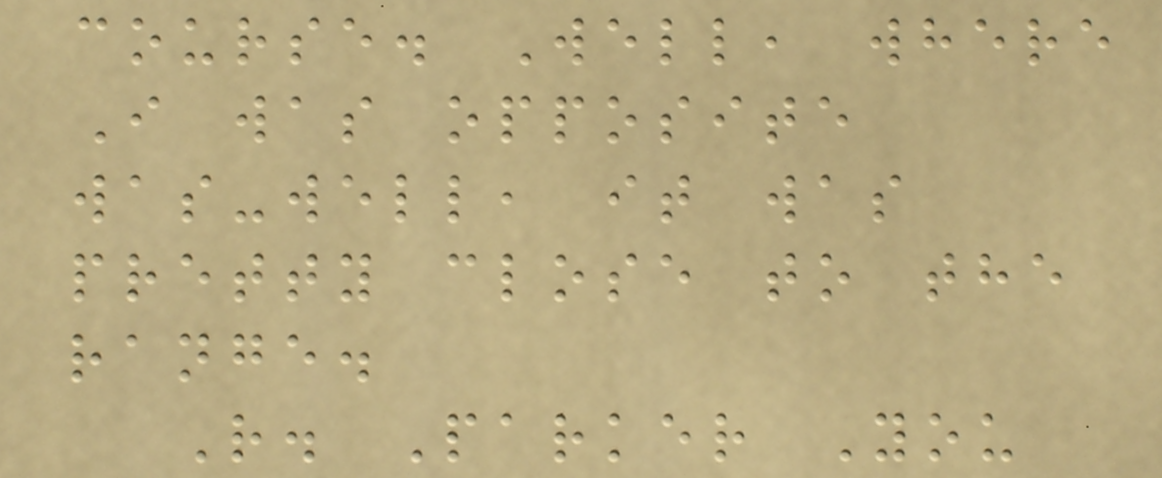course. Well, where
I was opposite
was-well, it was
pretty close to the
range.
R. Parker You
